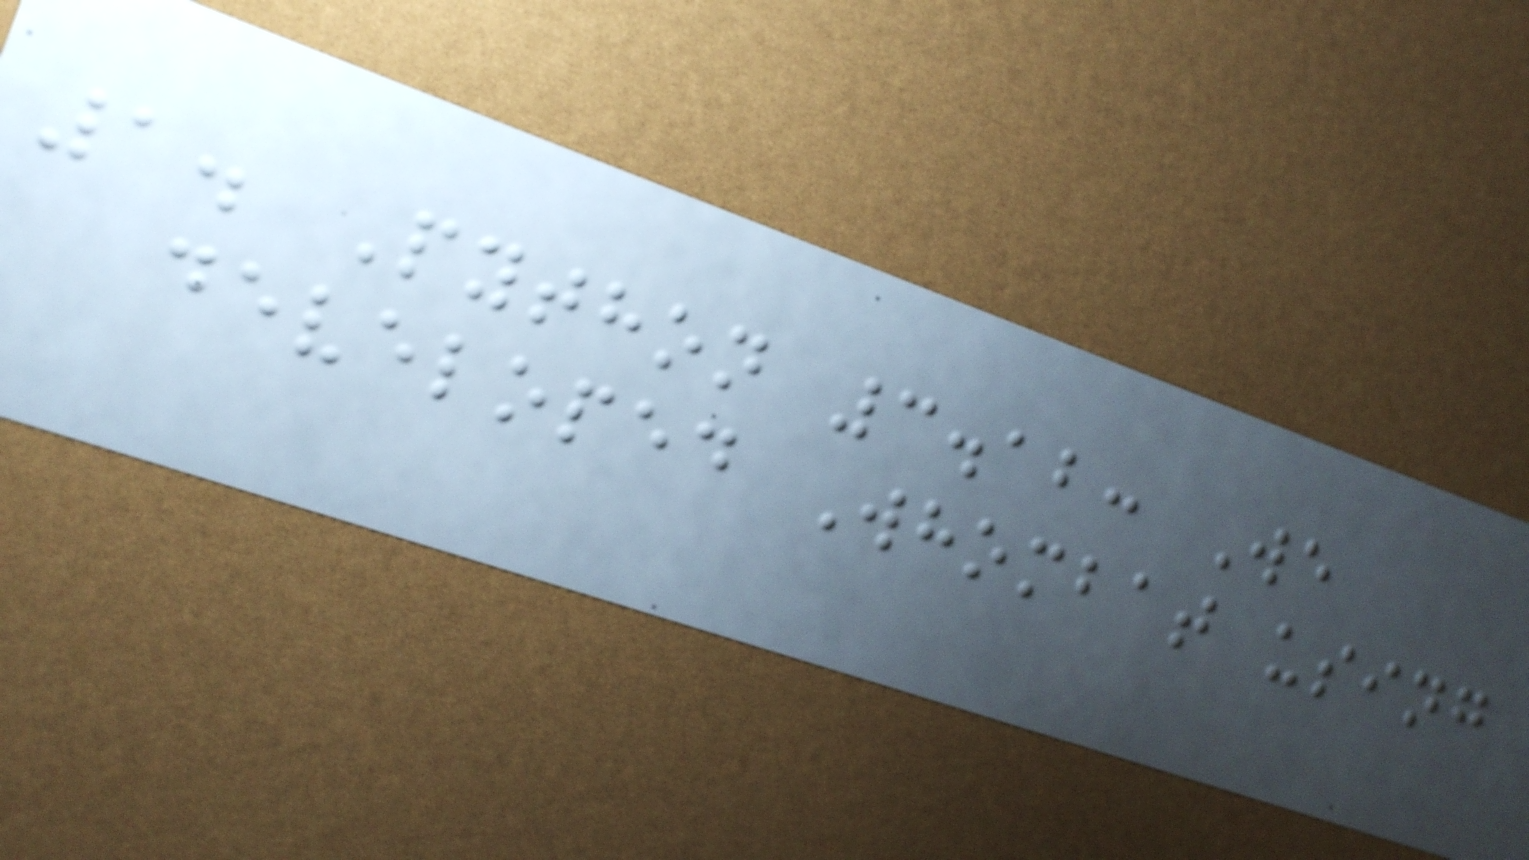1. Python 3.12: We
developed Whombat using
